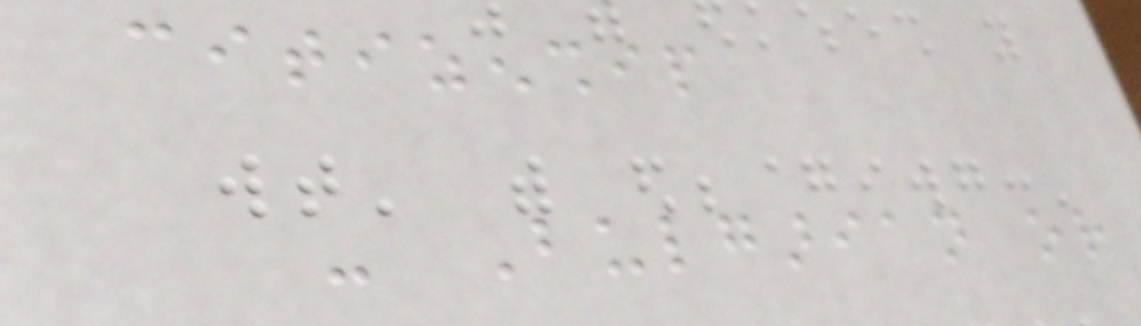citizenship
- Bulgarian or
